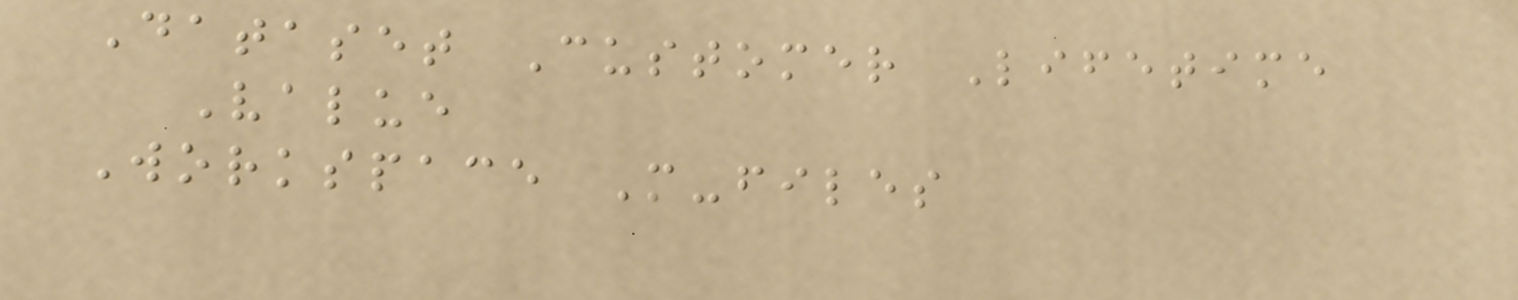Dataset Customer Lifetime
Value
Workspace M-files
